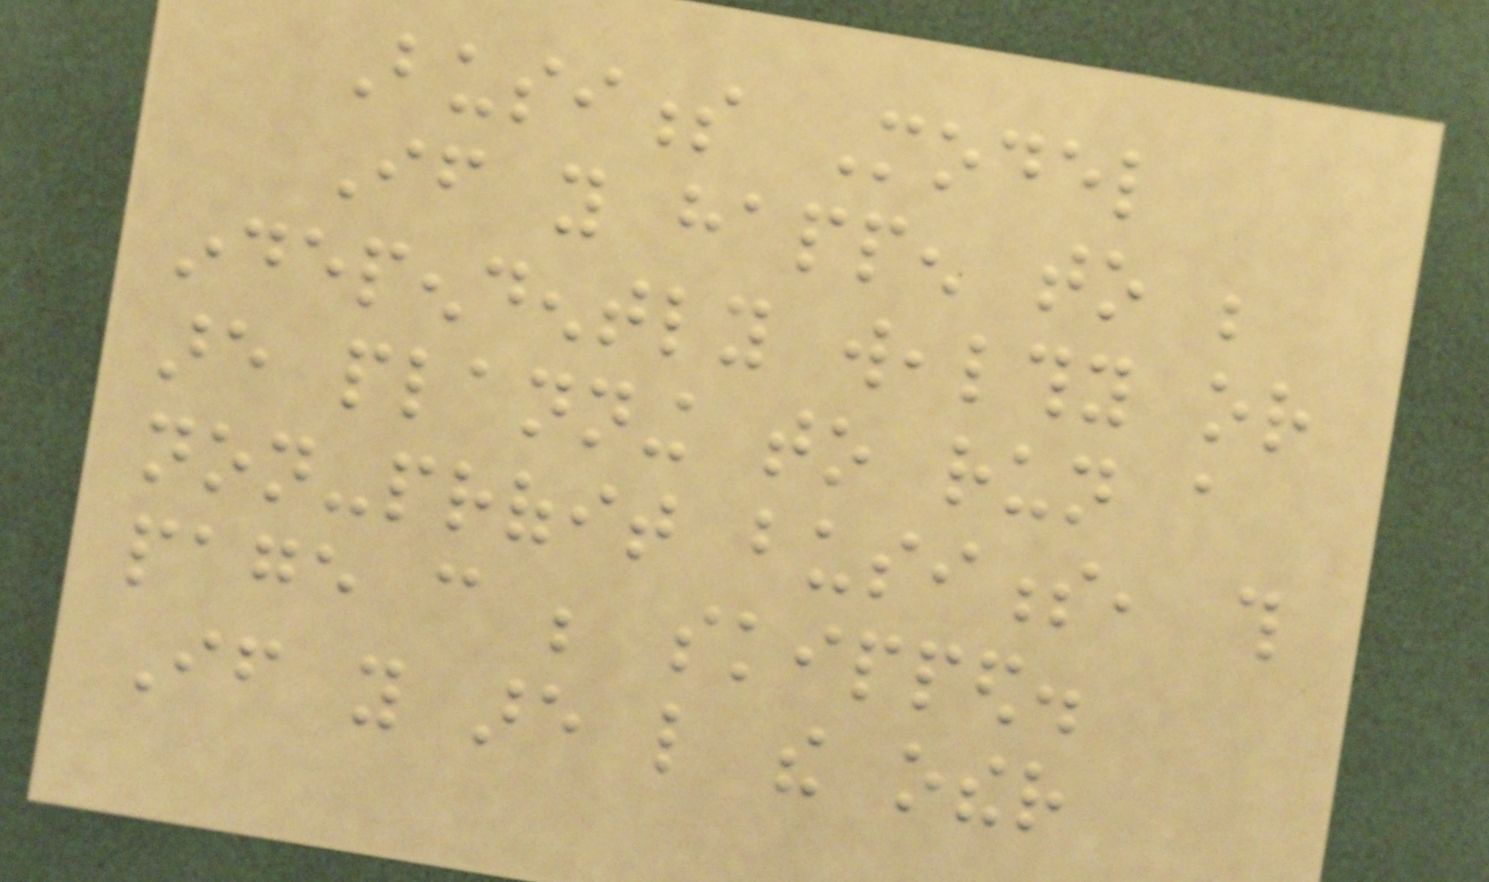Business Model
If you happen to be
independently wealthy or
are planning to run a
non-profit business, this
page can be skipped.
If you are like the other
